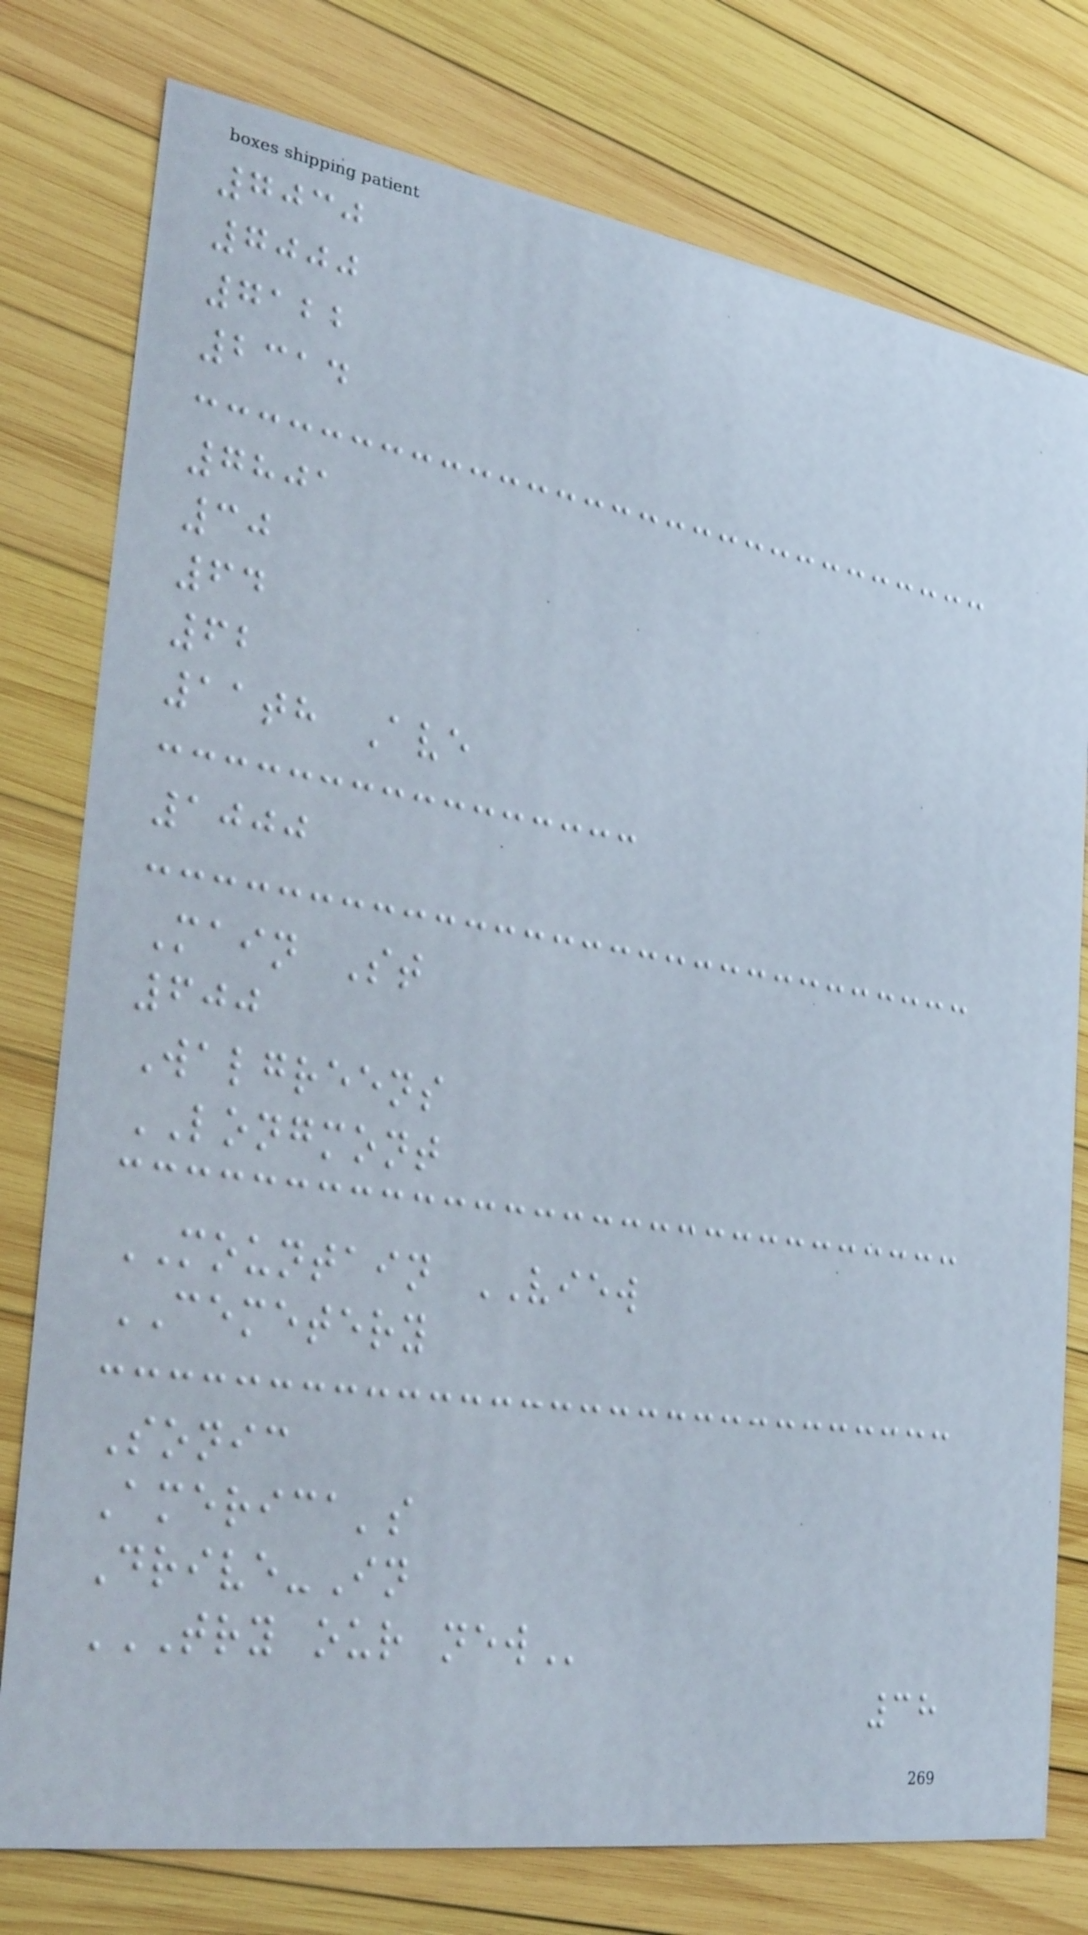7030
7000
7122
2314
7801
30
64
62
11th Ave
1000
Main St
600
Walgreens
LONGMONT
MOUNTAIN VIEW
CEMETERY
Sonic
America's
Drive-In
TRY OUR NEW
38
